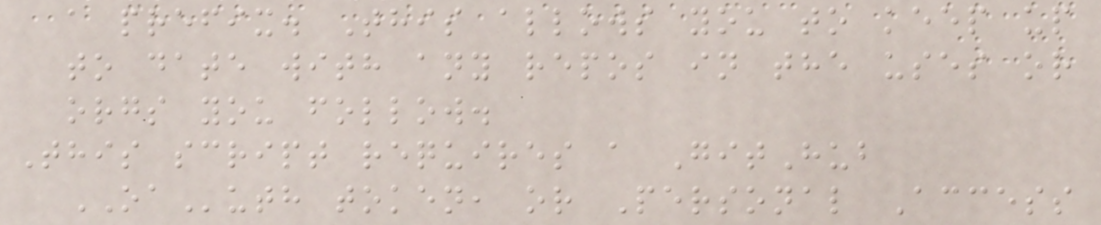a prefix. This allows you to keep up
to date with any repos in the uses or
orgs you follow.
This script requires a GitHub
OAuth token, or Personal Access
